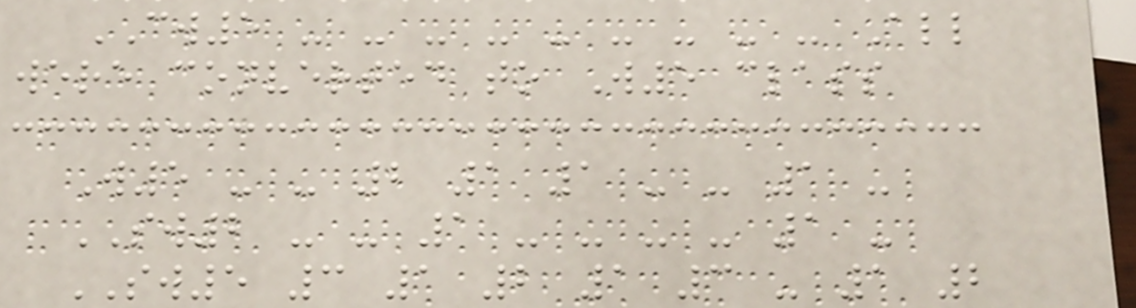CW5 - - - - - - - - - All
were converted to W5 class
W5 - - 2 1 1 - - 1 -
SW2 - - 1 - - - - 1 -
SW5 3 1 2 1 3 - 1 2
